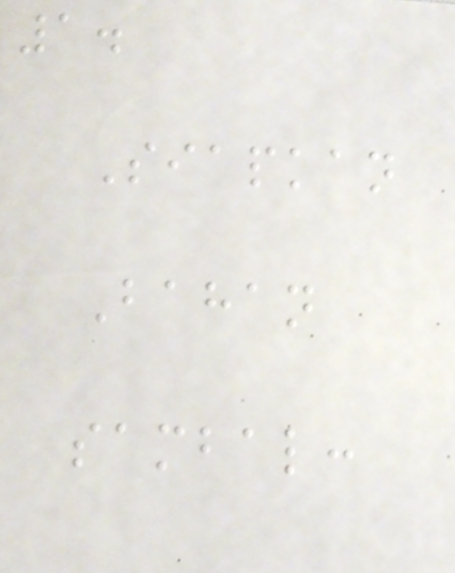1.
Siapkan
Bahan
sambal:
